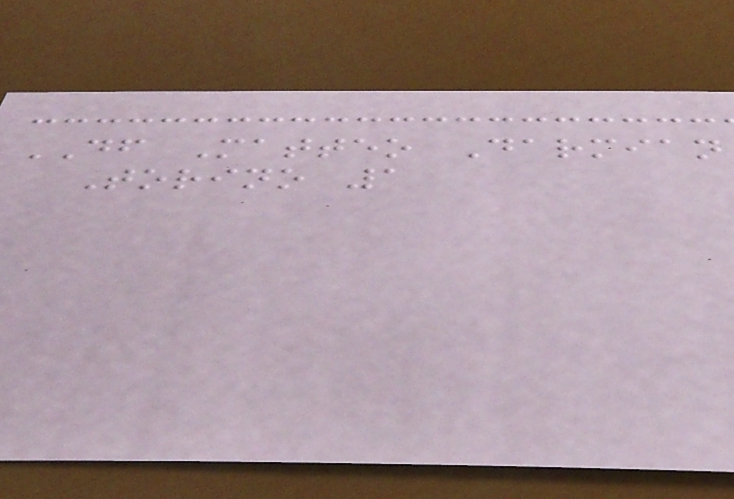DF Matteo Darmian
Torino 1
